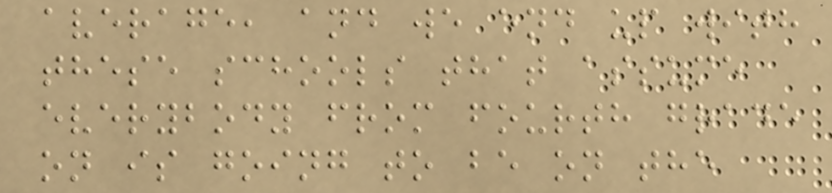average, and we end up with
these schools that assume
everybody from fourth grade
on is going to be on the
